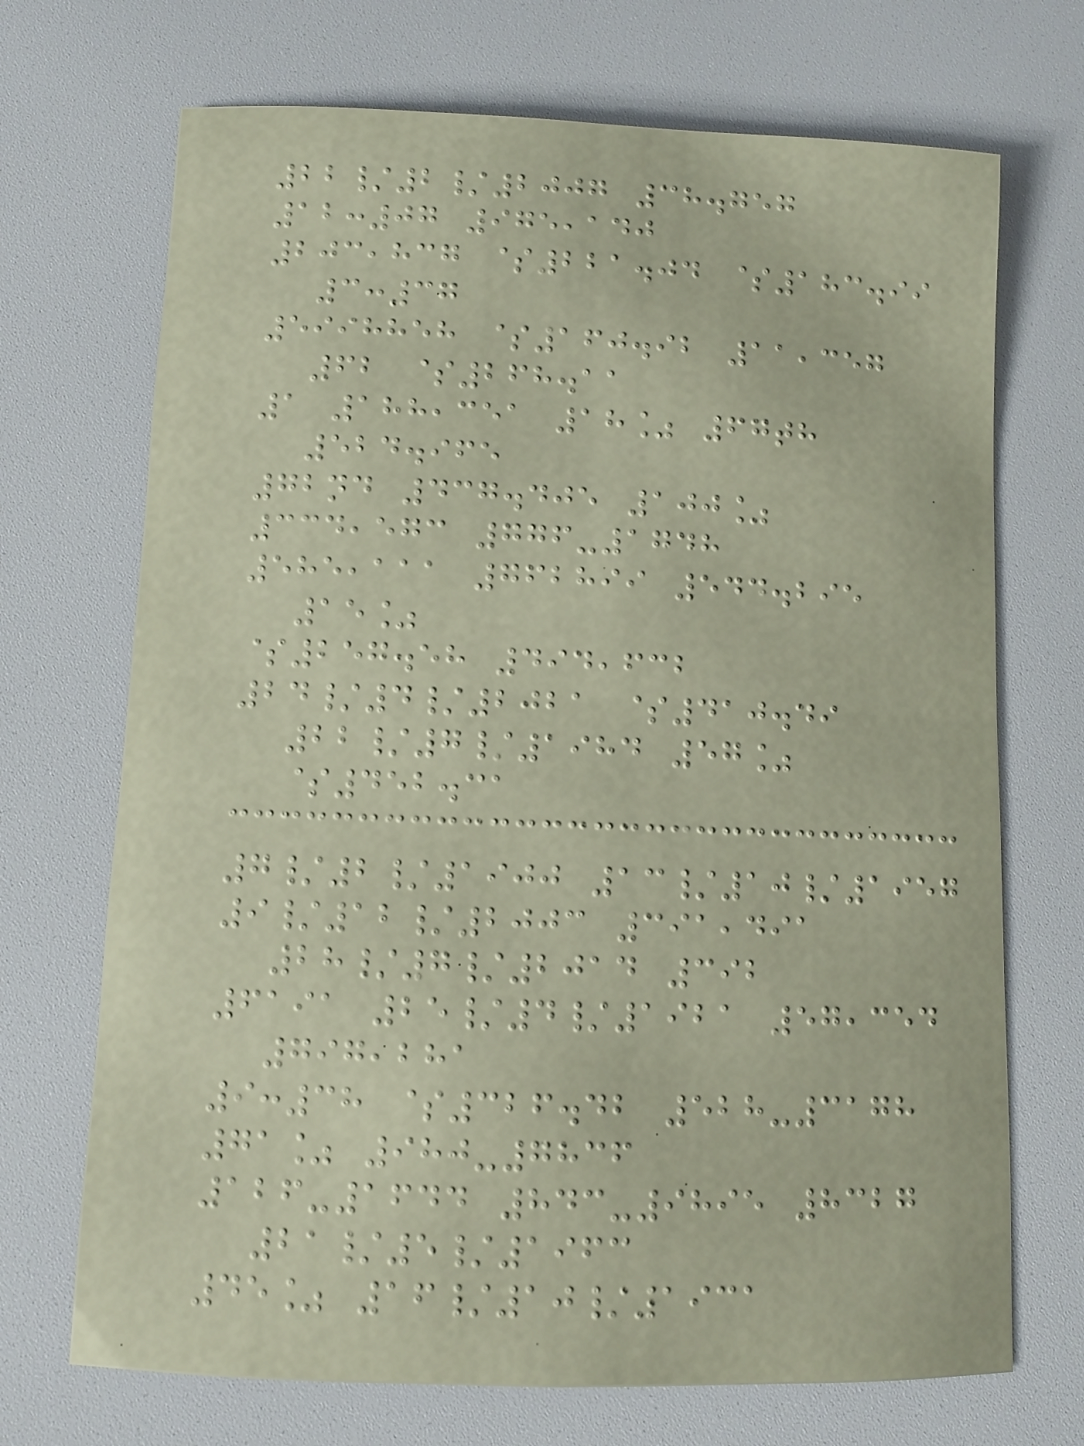22/2/2007 38.757
12:07 975,140
203,837 $221.04 $183.99
3:37
5998858 $160.92 11,357
62 $268.11
1 188,351 18% 67th
524.965
72nd 437.405 100%
334,573 776-1748
585,111 762899 544.295
15%
$257.58 494,632
24/4/2021 $410.49
22/7/1984 57%
$452.31
7/2/1900 13/10/1957
9/12/2003 391,491
28/7/2014 392
6191 25/4/1921 57,354
797,281
9:38 $326.42 528-3178
71% 980-7836
126-1644 843-9895 8327
21/5/1963
45% 16/10/1931
